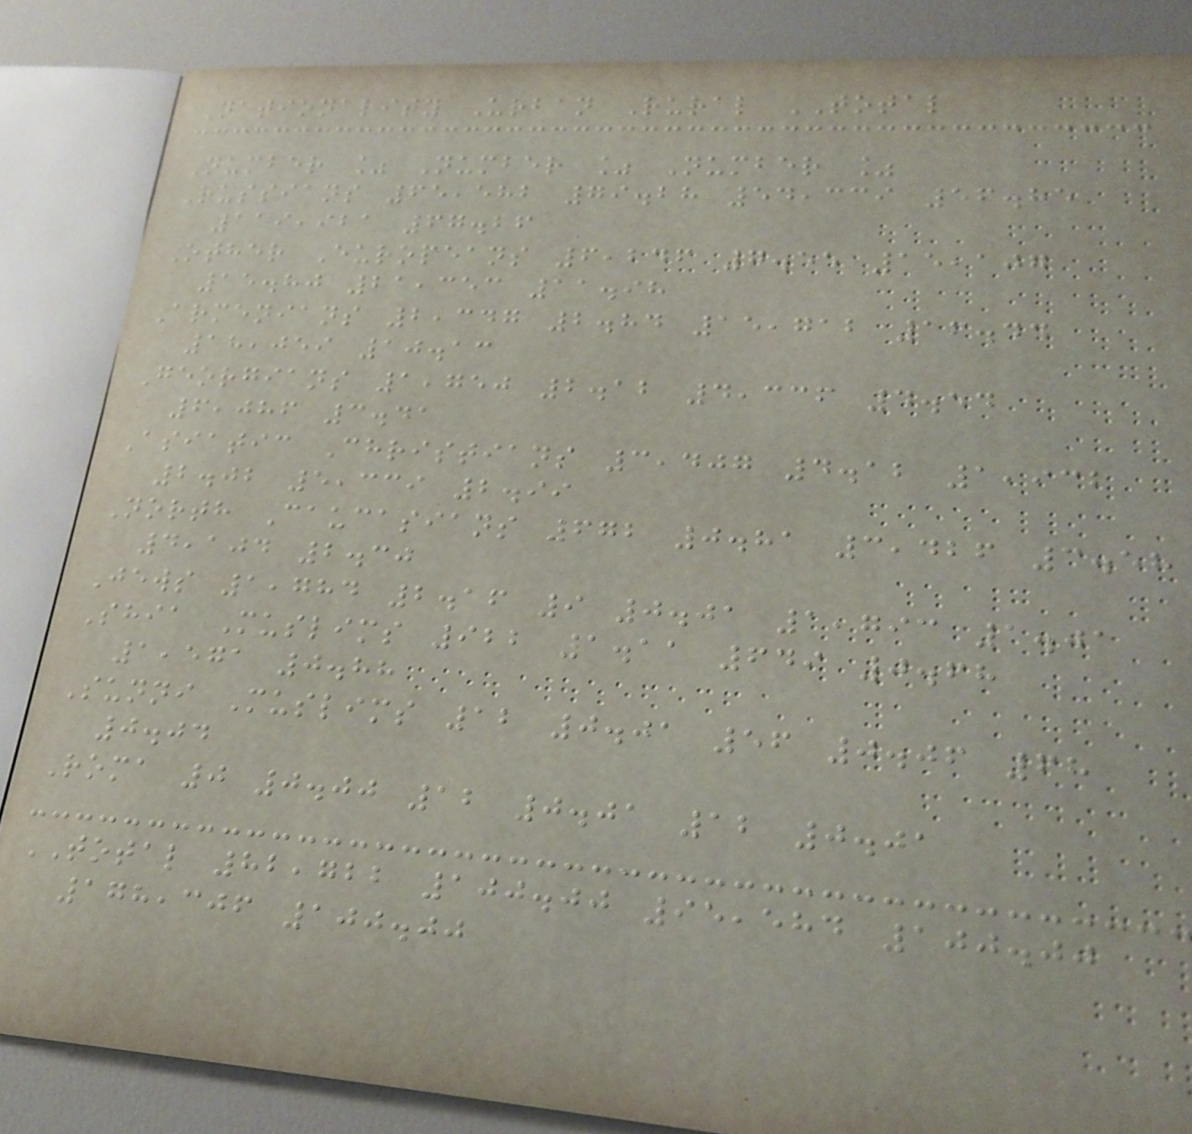Nationality Urban Rural TOTAL
Number % Number % Number %
Russians 65,582 79.28 54,339 56.85
119,921 67.26
Other Europeans 6,246 7.55 15,107
15.80 21,353 11.98
Armenians 2,347 2.84 15,712 16.44
18,059 10.13
Georgians 1,750 2.12 4,336 4.54
6,086 3.41
Asiatic Christians 3,407 4.12 1,932
2.02 5,339 2.99
North Caucasians 672 0.81 3,426 3.58
4,104 2.30
Jews 1,784 2.16 9 0.01 1,793 1.01
Shia Muslims 922 1.11 649 0.68
1,571 0.88
Sunni Muslims 12 0.01 56 0.06 68
0.04
Roma 0 0.00 12 0.01 12 0.01
TOTAL 82,722 100.00 95,584 100.00
178,306 100.00
